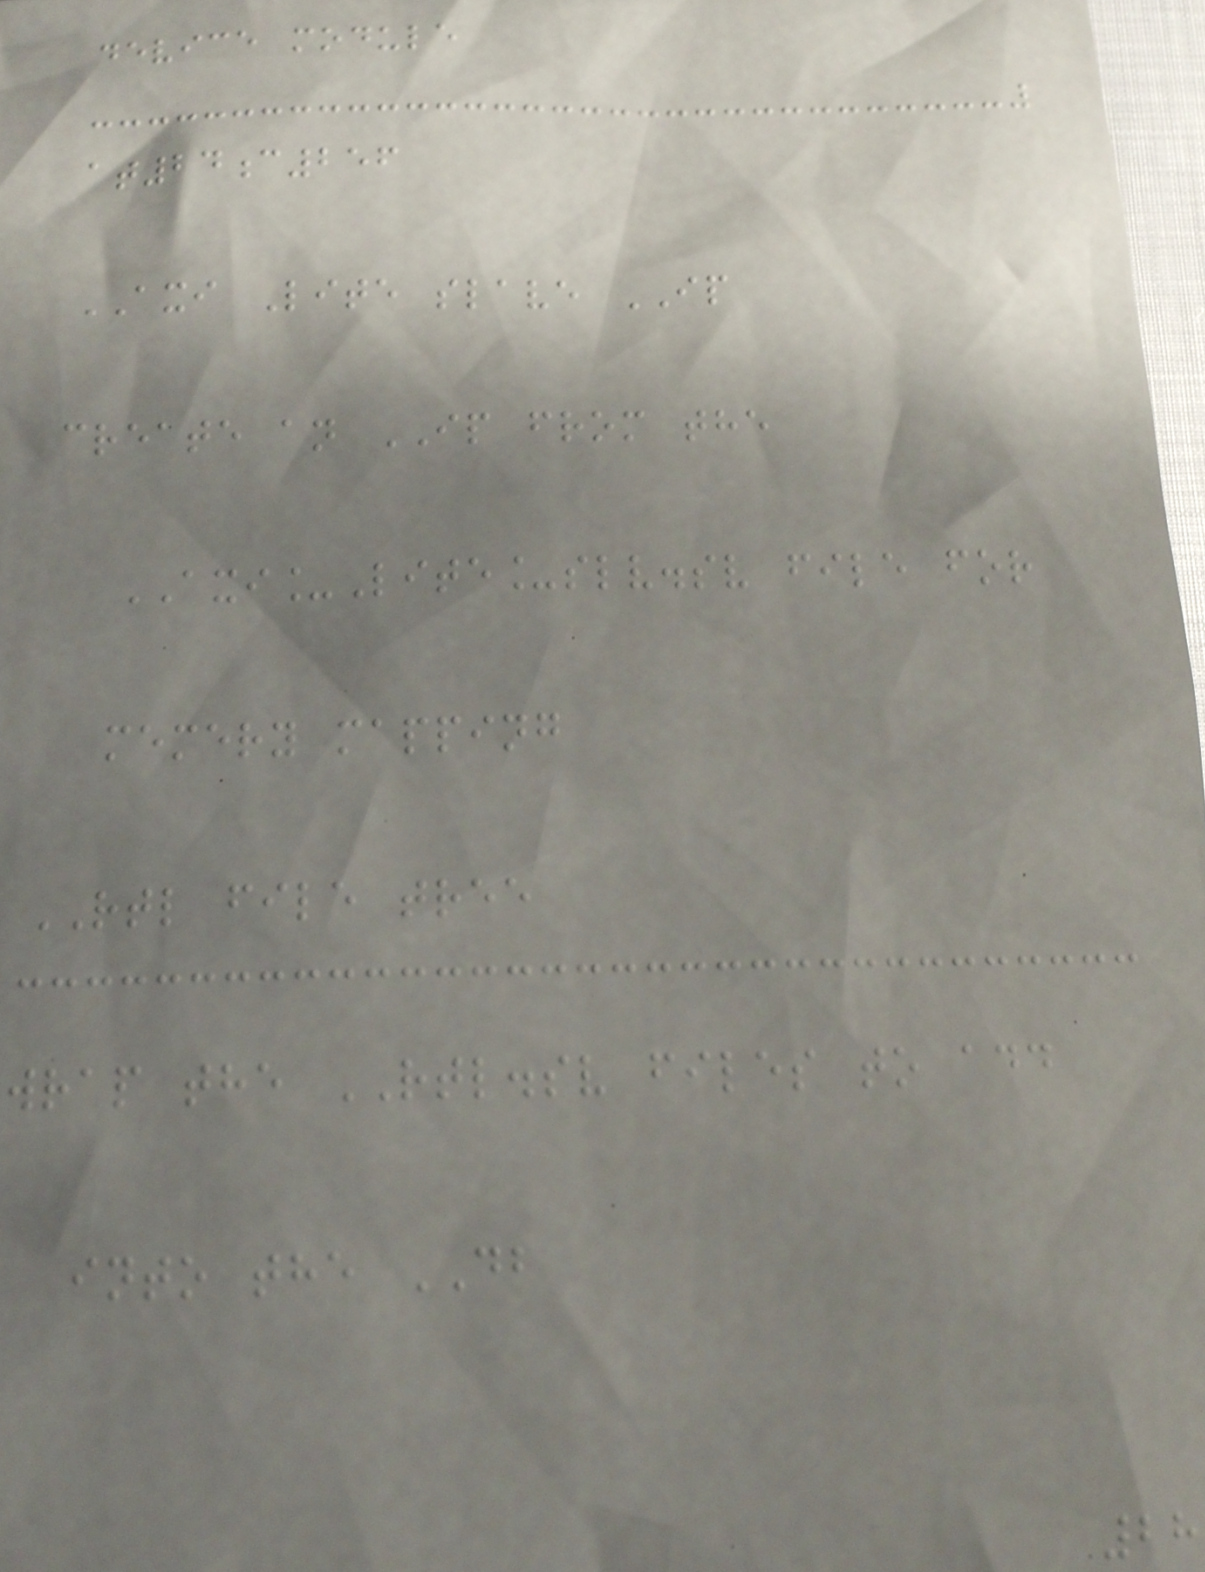device module
at24c256
AXI Lite slave IP
create an IP from the
AXI_Lite_slv.sv file for
memery mapping
RTL file tree
wrap the RTL.sv files to add
into the DB
28
